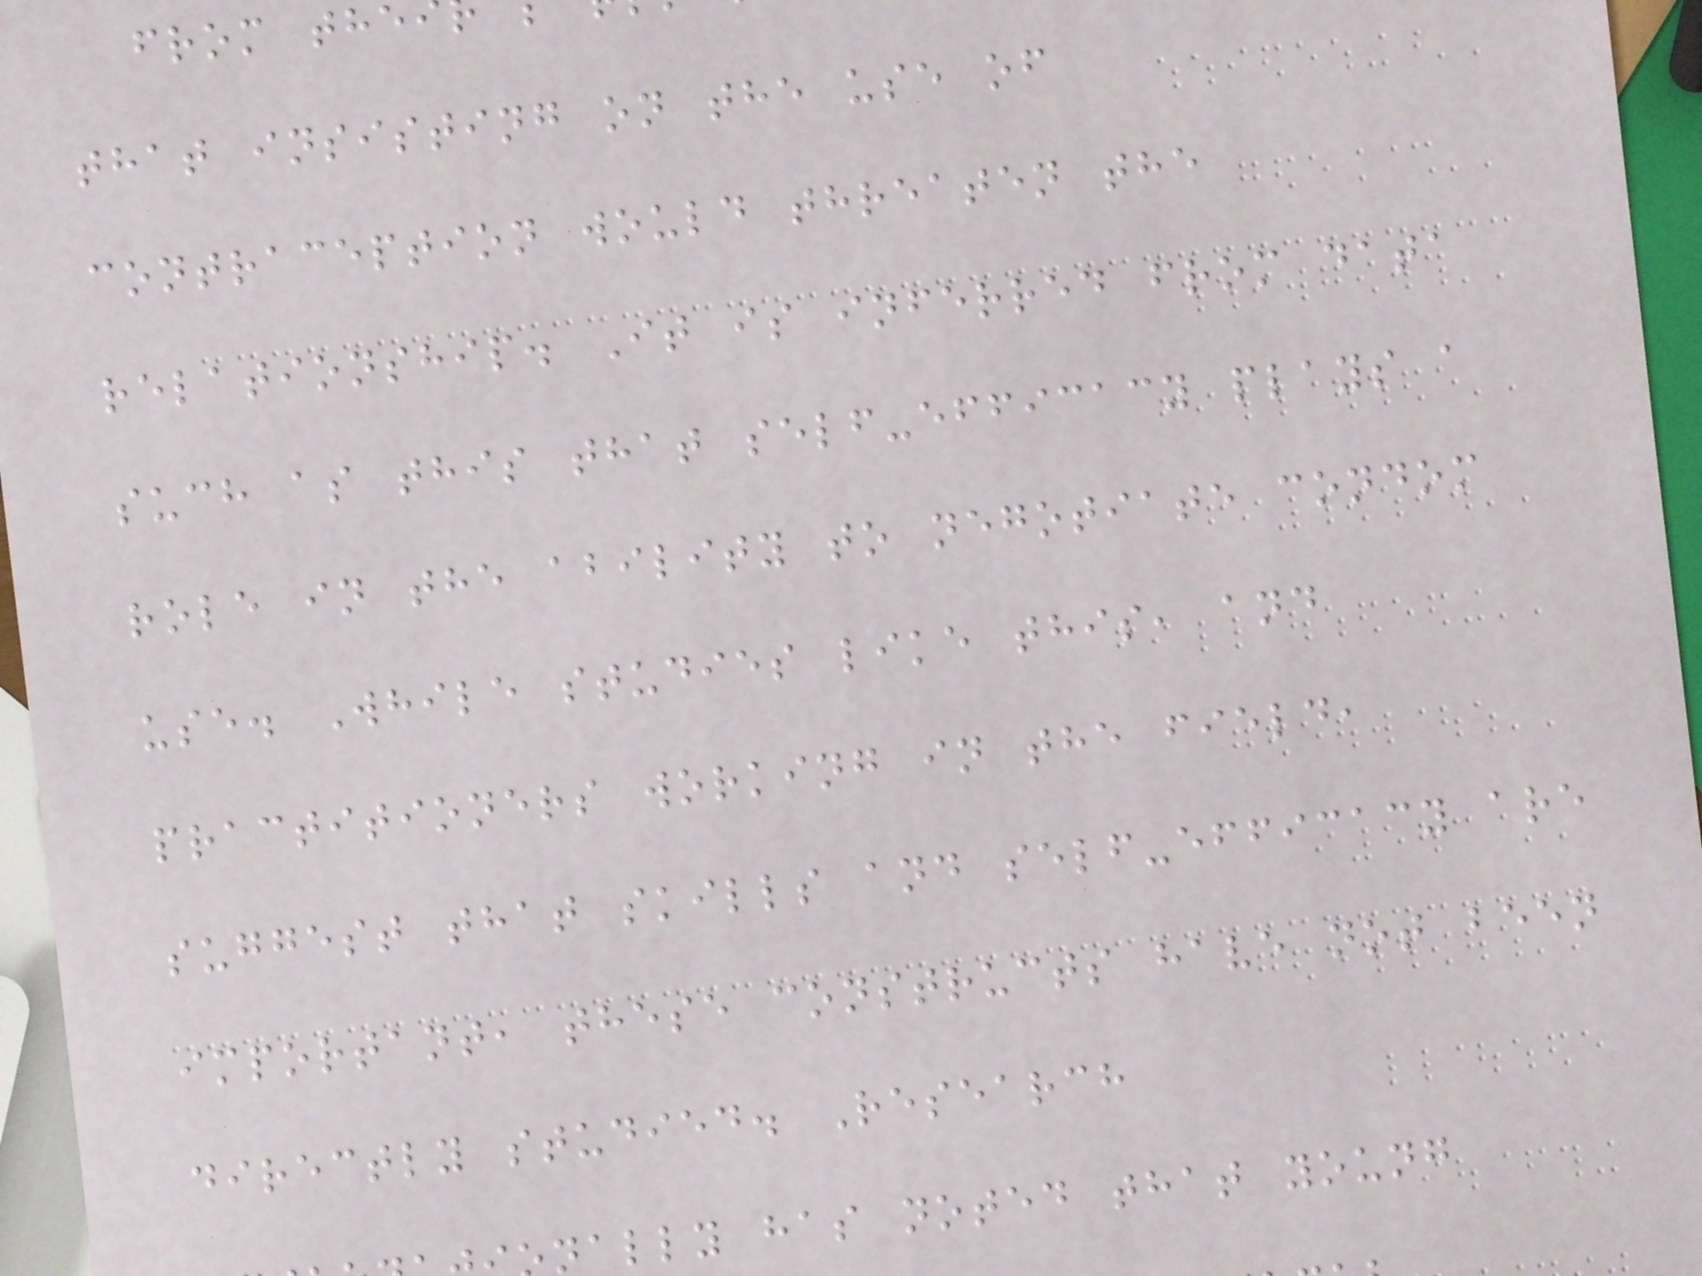that insisting on the use of
contraception would threaten the
relationship. It is inferred from data
such as this that self-efficacy plays a
role in the ability to negotiate condom
use. While studies like this, and
practitioners working in the field,
suggest that skills and self-efficacy are
important, these constructs have not been
directly studied. Research
nally has noted that young
